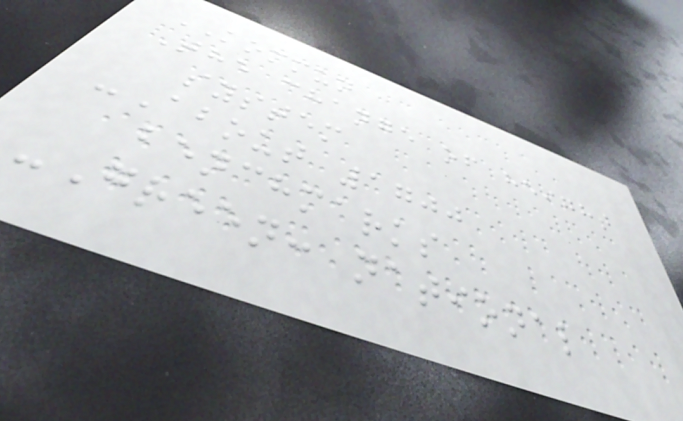KOMMUN
The change of height
system
-About 1700
benchmarks
-Green: national
